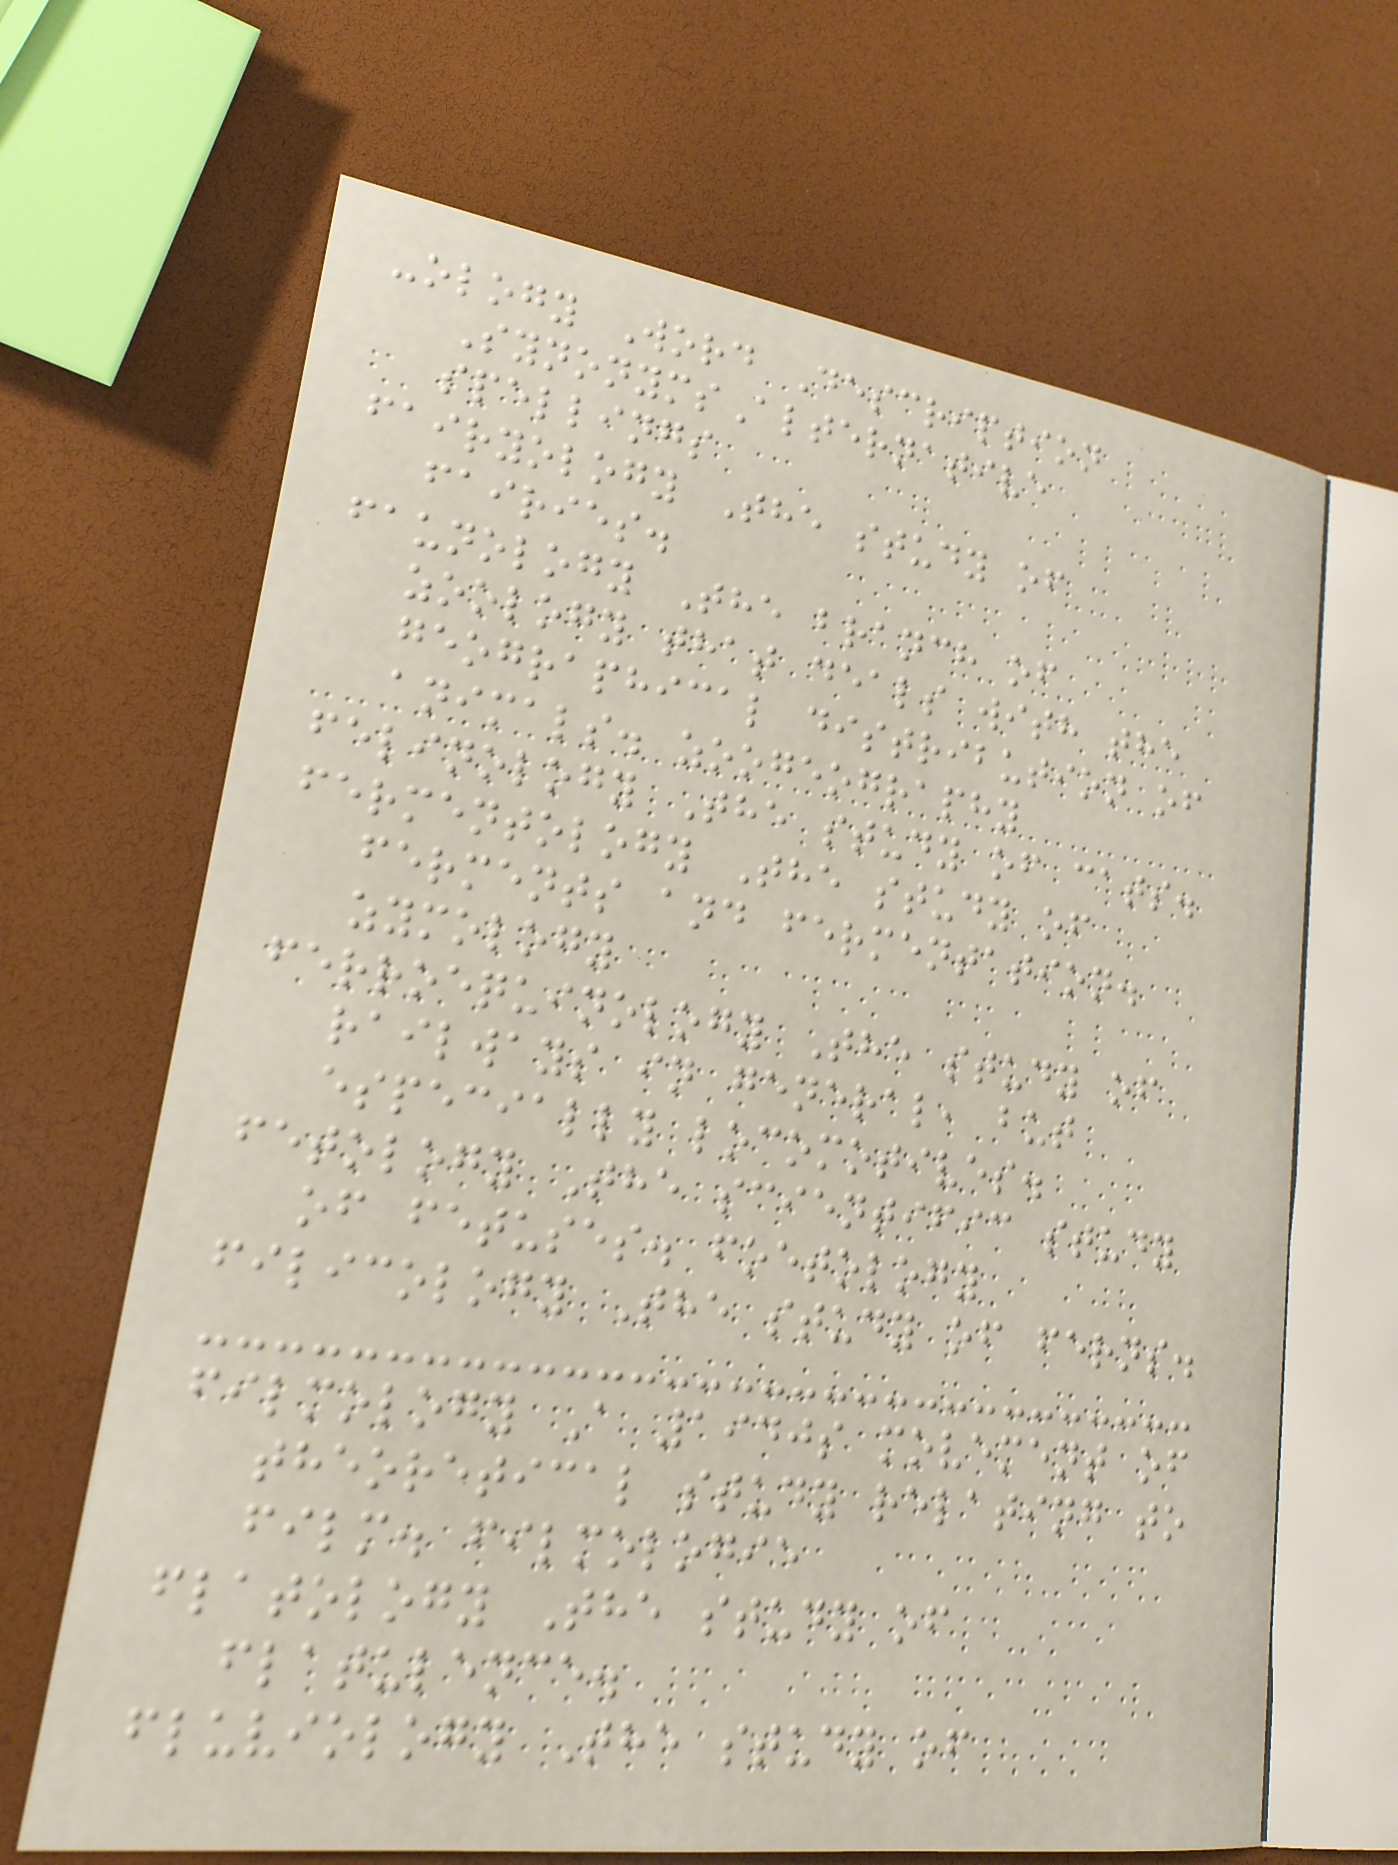-ology Word Description
SynonymsAlternative
spellings
fairyology The study of
fairies.
faunology The branch of
zoology that deals with the
geographical distribution of
animals. zoogeography
felinology The study of cats.
fermentology The study of
ferments and fermentation.
zymology
ferroequinology The study of
railways in general, but
especially locomotives.
fetology The scientific study
of fetuses. foetology
filicology The study of ferns.
filmology A 1940s movement of
theoretical study relating to
film. filmologie
flatology The study of
flatulence.
fluviology The study of
